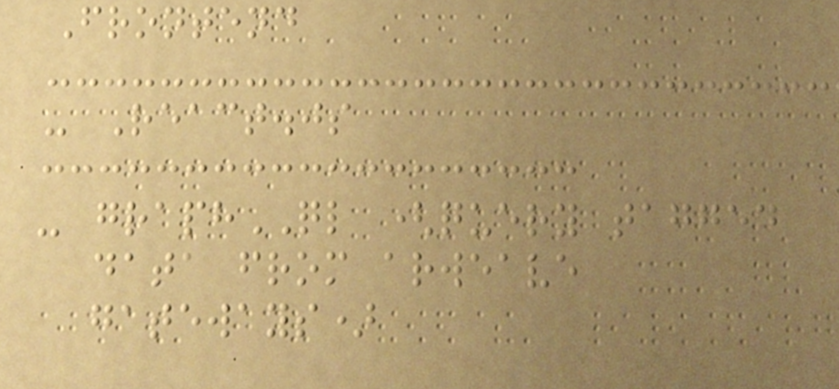Frontend
- React.js
- graphQL (query tagged
data from arweave
gateways)
